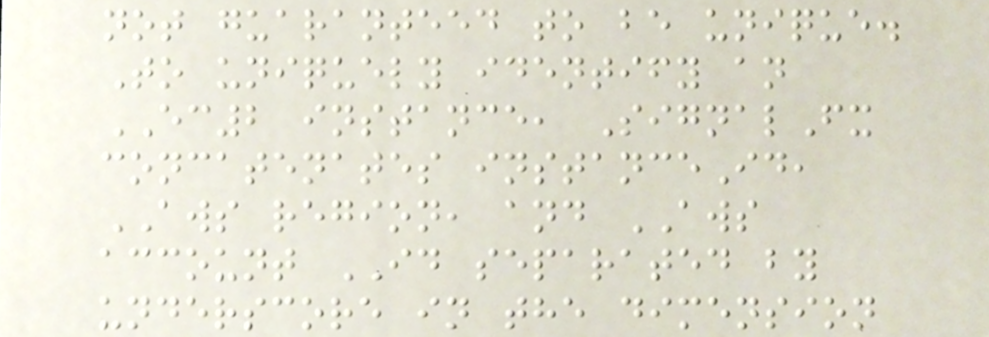not guaranteed to be unique.
To uniquely identify an
EC2 instance, SignalFx
concatenates instanceId,
AWS region, and AWS
account ID separated by
underscore in the dimension
